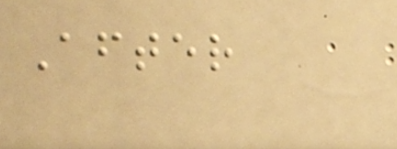After
